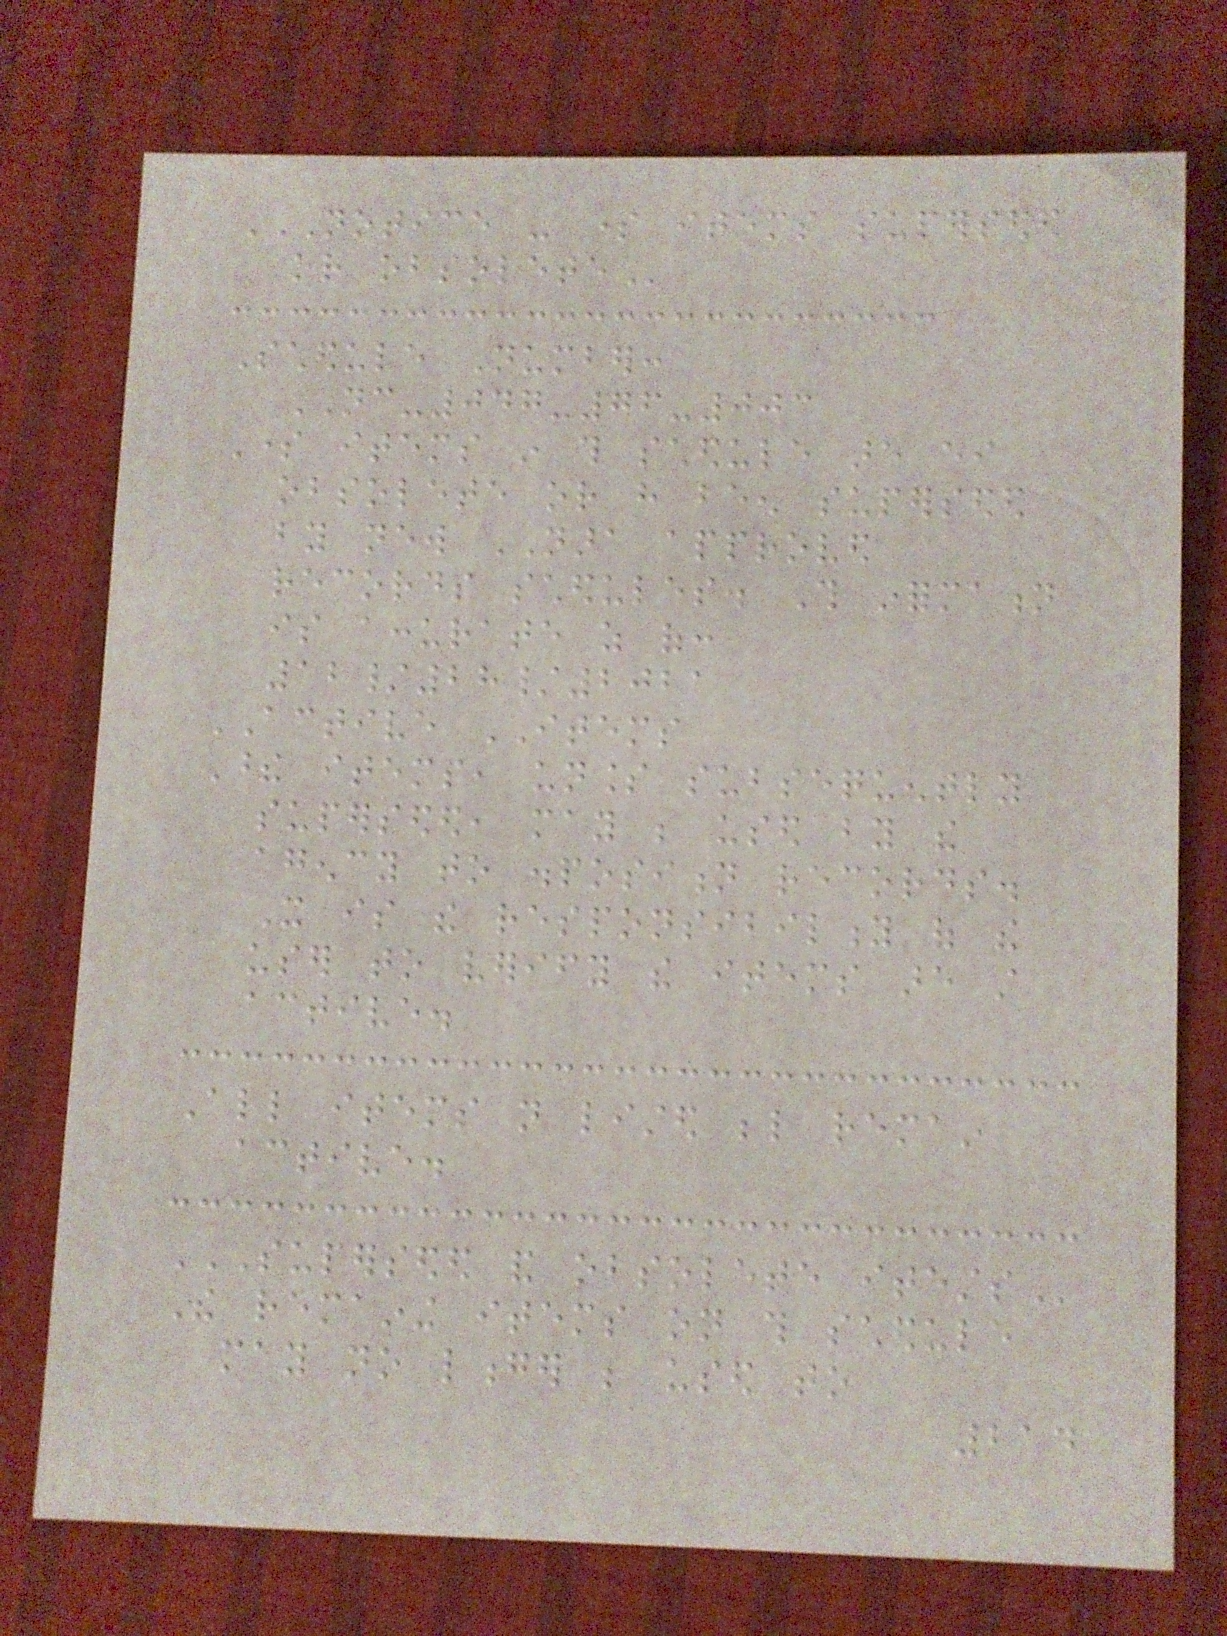NOTICE - SOME ITEMS SUPERSEDED
OR OBSOLETE
Schedule Number:
NC-047-76-003
Some items in this schedule are either
obsolete or have been superseded
by new NARA approved
records schedules. This information
is accurate as of:
12/28/2021
ACTIVE ITEMS
These items, unless subsequently
superseded, may be used by the
agency to disposition records.
It is the responsibility of the
user to verify the items are still
active.
All items not listed below remain
active.
SUPERSEDED AND OBSOLETE ITEMS
The remaining items on this schedule
may no longer be used to
214
